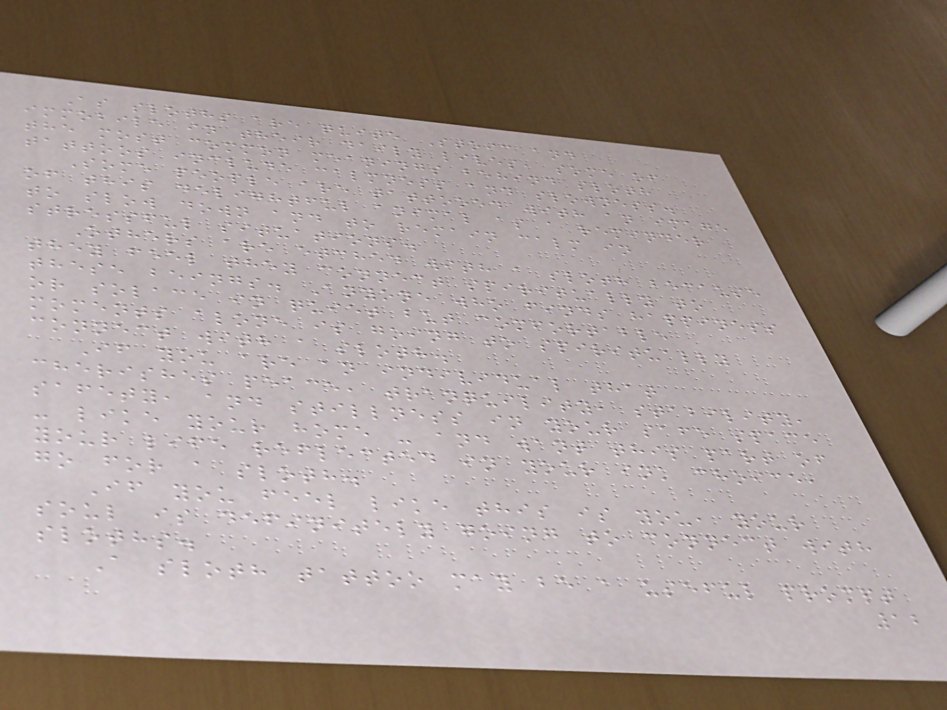As sloths are quite Stoic and
immobile in their daily lives, some of
the most common meanings behind sloth
tattoos include calmness and slowness.
Some people are tattooed with an image
of this delightful animal as a reminder
to slow down and to remain calm in
stressful situations.
Others are etched with a sloth because
they feel they connect spiritually to
these beings. Anyone who finds happiness
or solace in quiet but comfortable
moments alone is going to spiritually
connect with a sloth.
If you are an individual that
cherishes peace, tranquility, stability,
safety, and stillness in your safe space
- like your home - and want this part of
your life reflected in your ink choice,
go for a sloth.
If you feel like this is you, your
soul is definitely going to connect with
sloths.
A sloth tattoo may be a useful prompt
12
